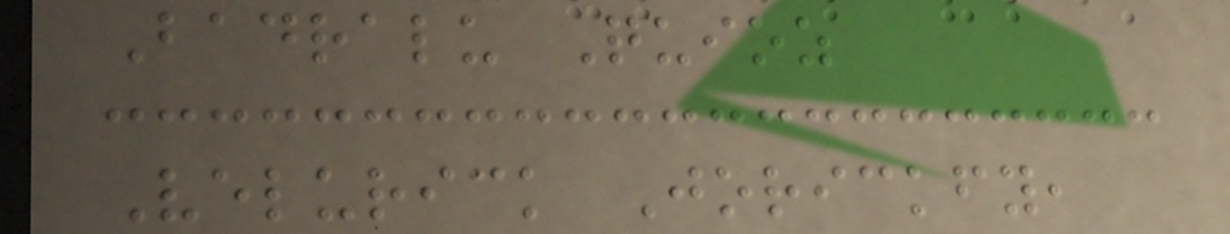Badralu Quioz
Velurick Jorickfy,
